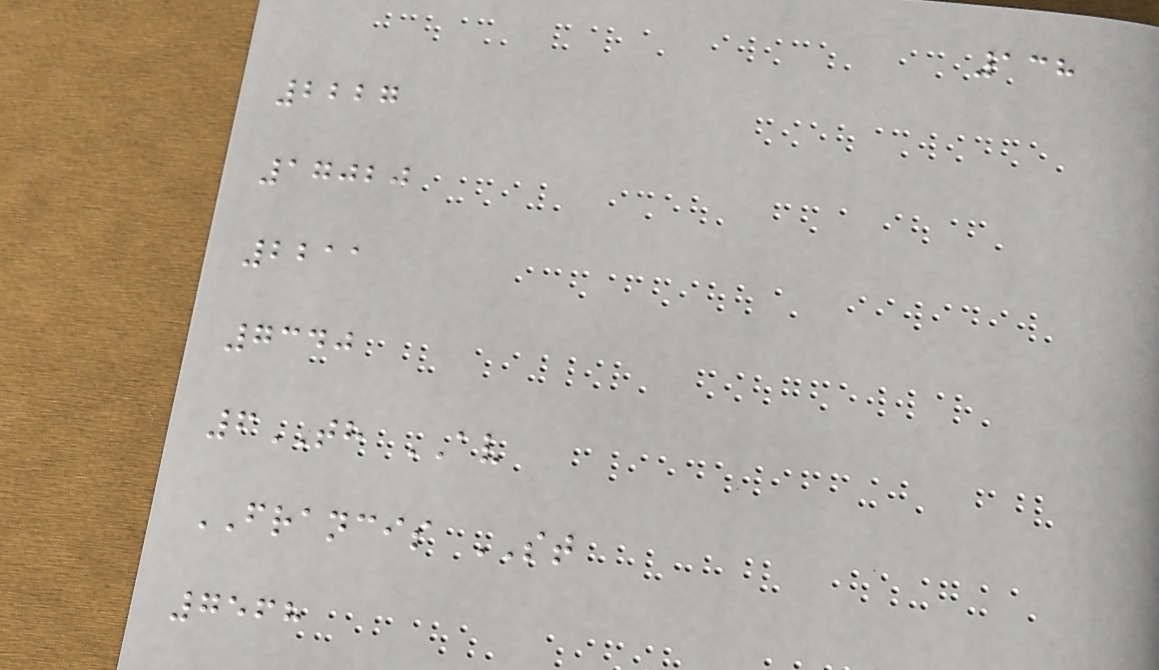138
2227
17020
2211
7340
6TH AV
FRANCIS ST
7568
